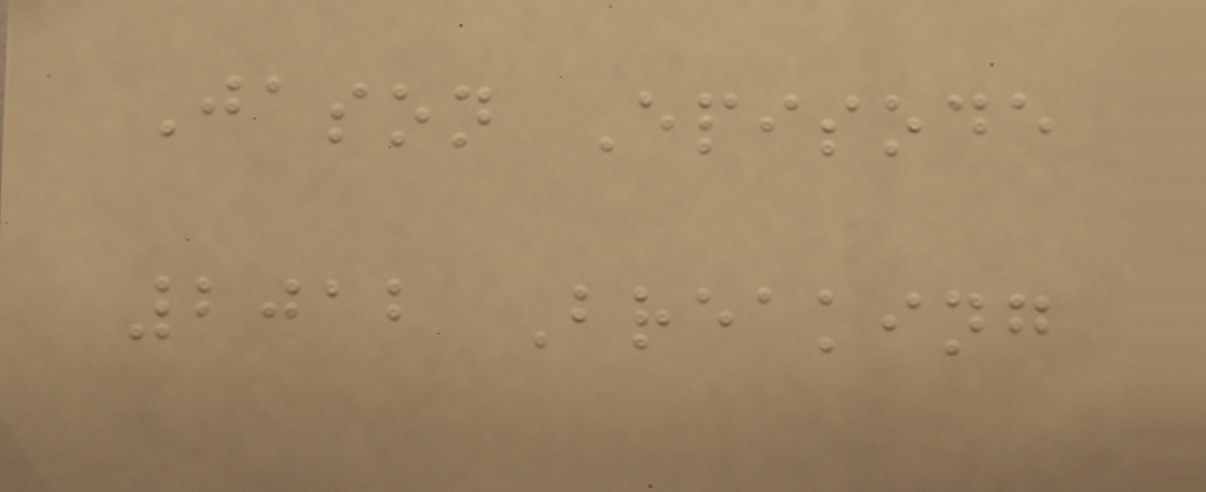Jason Episode
2012 Breaking
